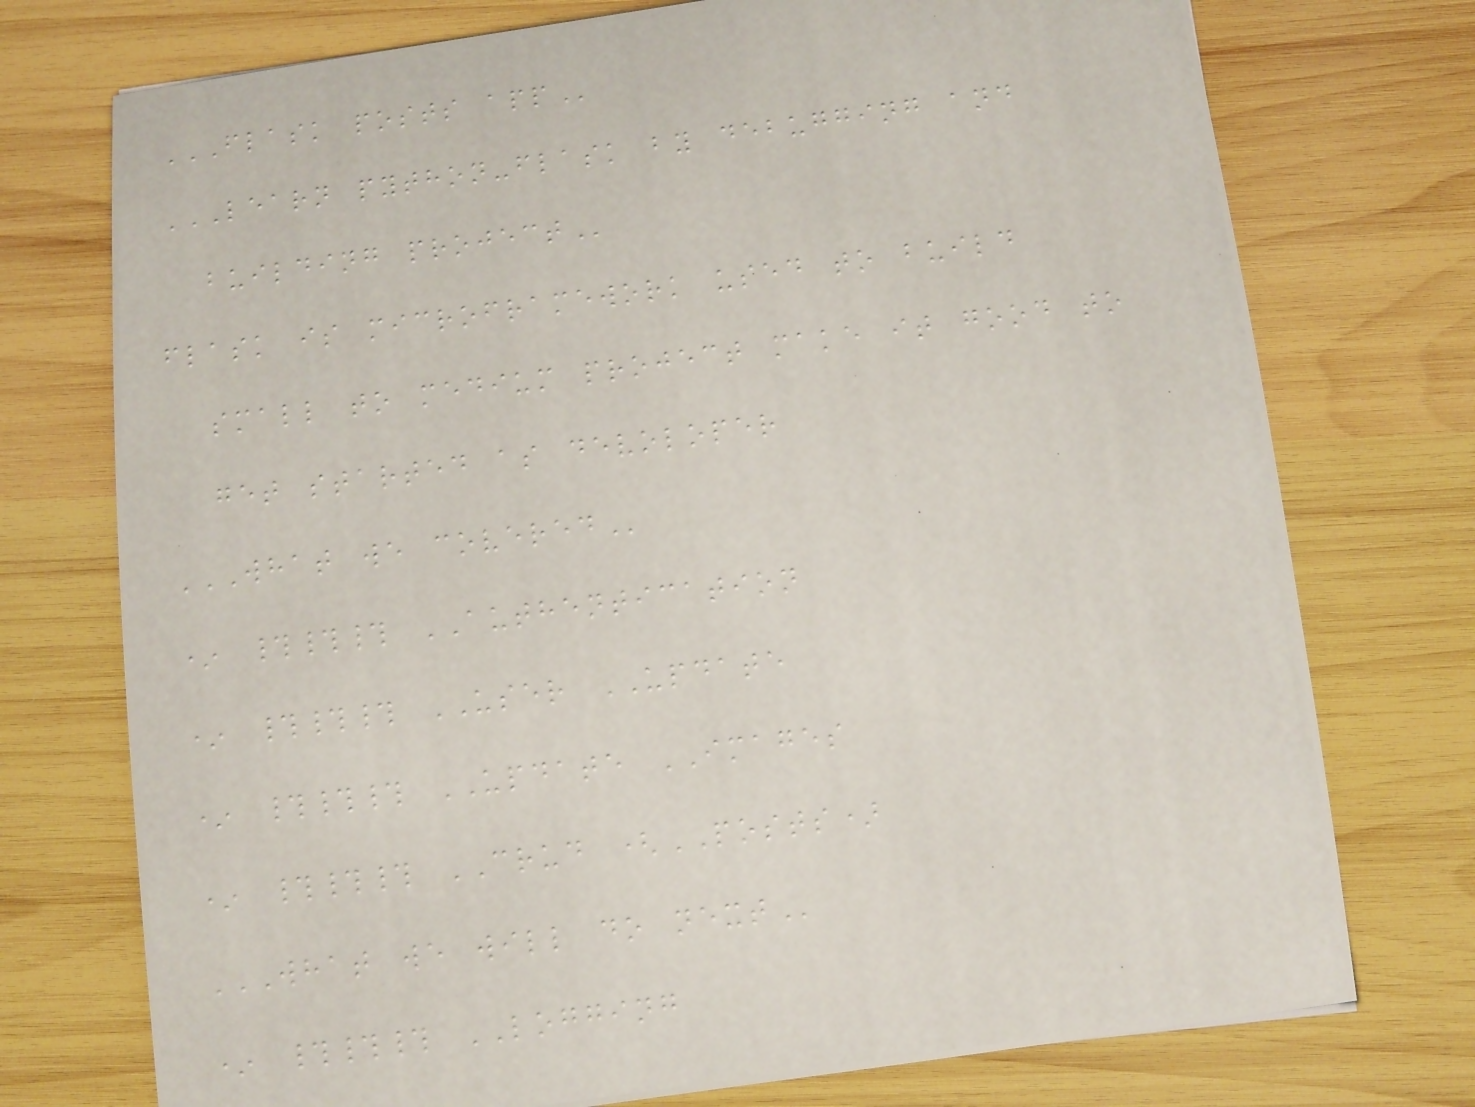FLASK POSTS APP
LEARN PYTHON-FLASK BY DEBUGGING AND
BUILDING PROJECT
flask is microframework used to build
small to medium project make it good to
get started as devoloper
WHAT WE COVERED
* ### AUTHENTICATION
* ### USER UPDATE
* ### UPDATE IMAGES
* ### CRUD (POSTS)
WHAT WE WILL DO NEXT
* ### LOGGING
